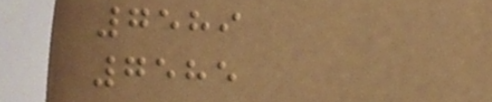7589
7585
